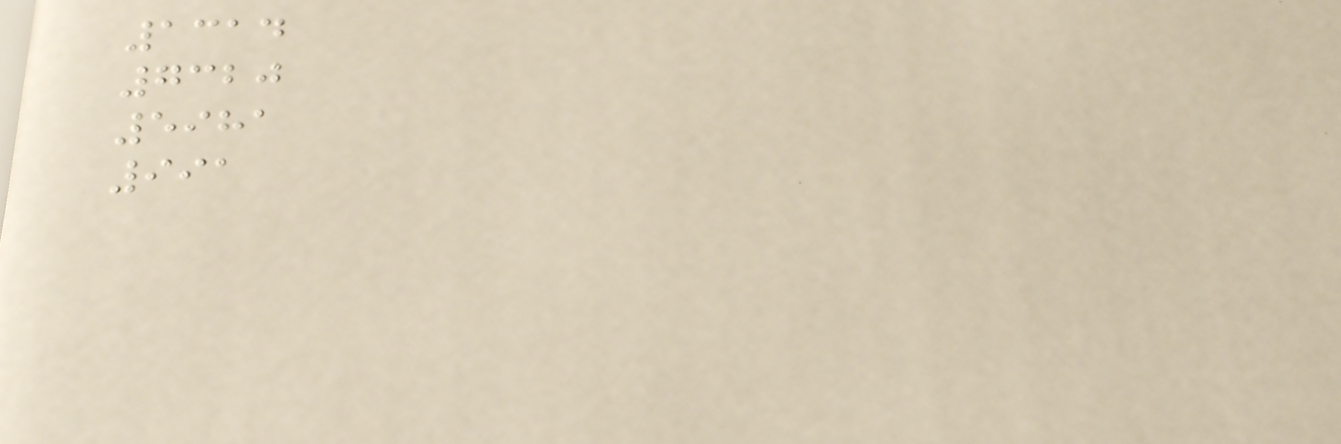1314
7320
5981
991
